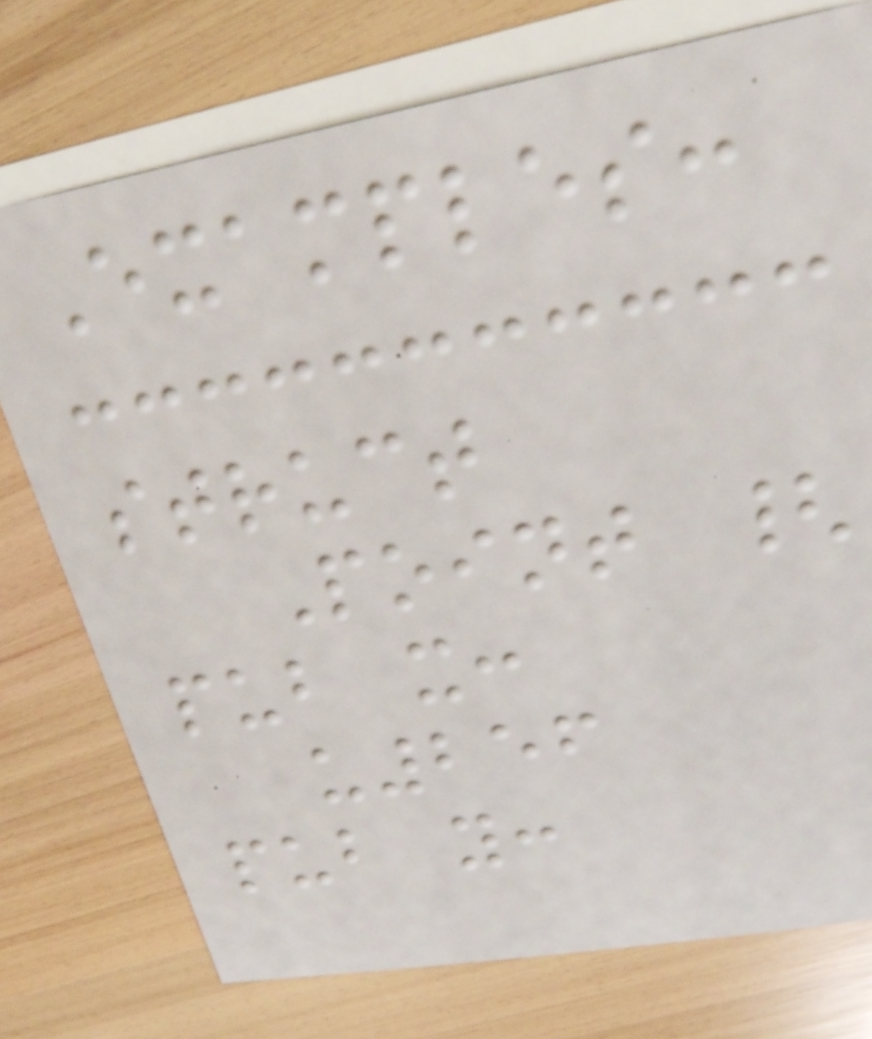Examples:
struct
Point {
pub x:
u256
pub y:
